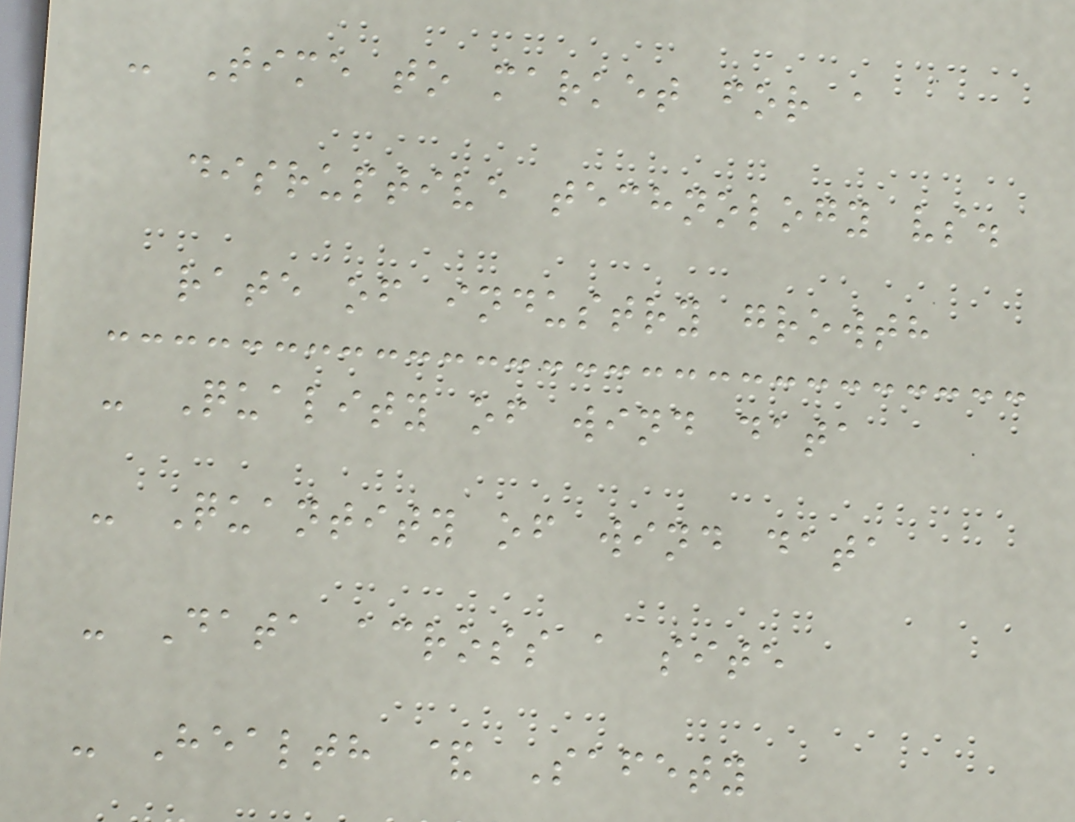- Time to market for a
disruptive technology vs.
rate of industry growth
- Quality of wind data
- Quantity of wind data
- Data across a site
- Health & Safety
